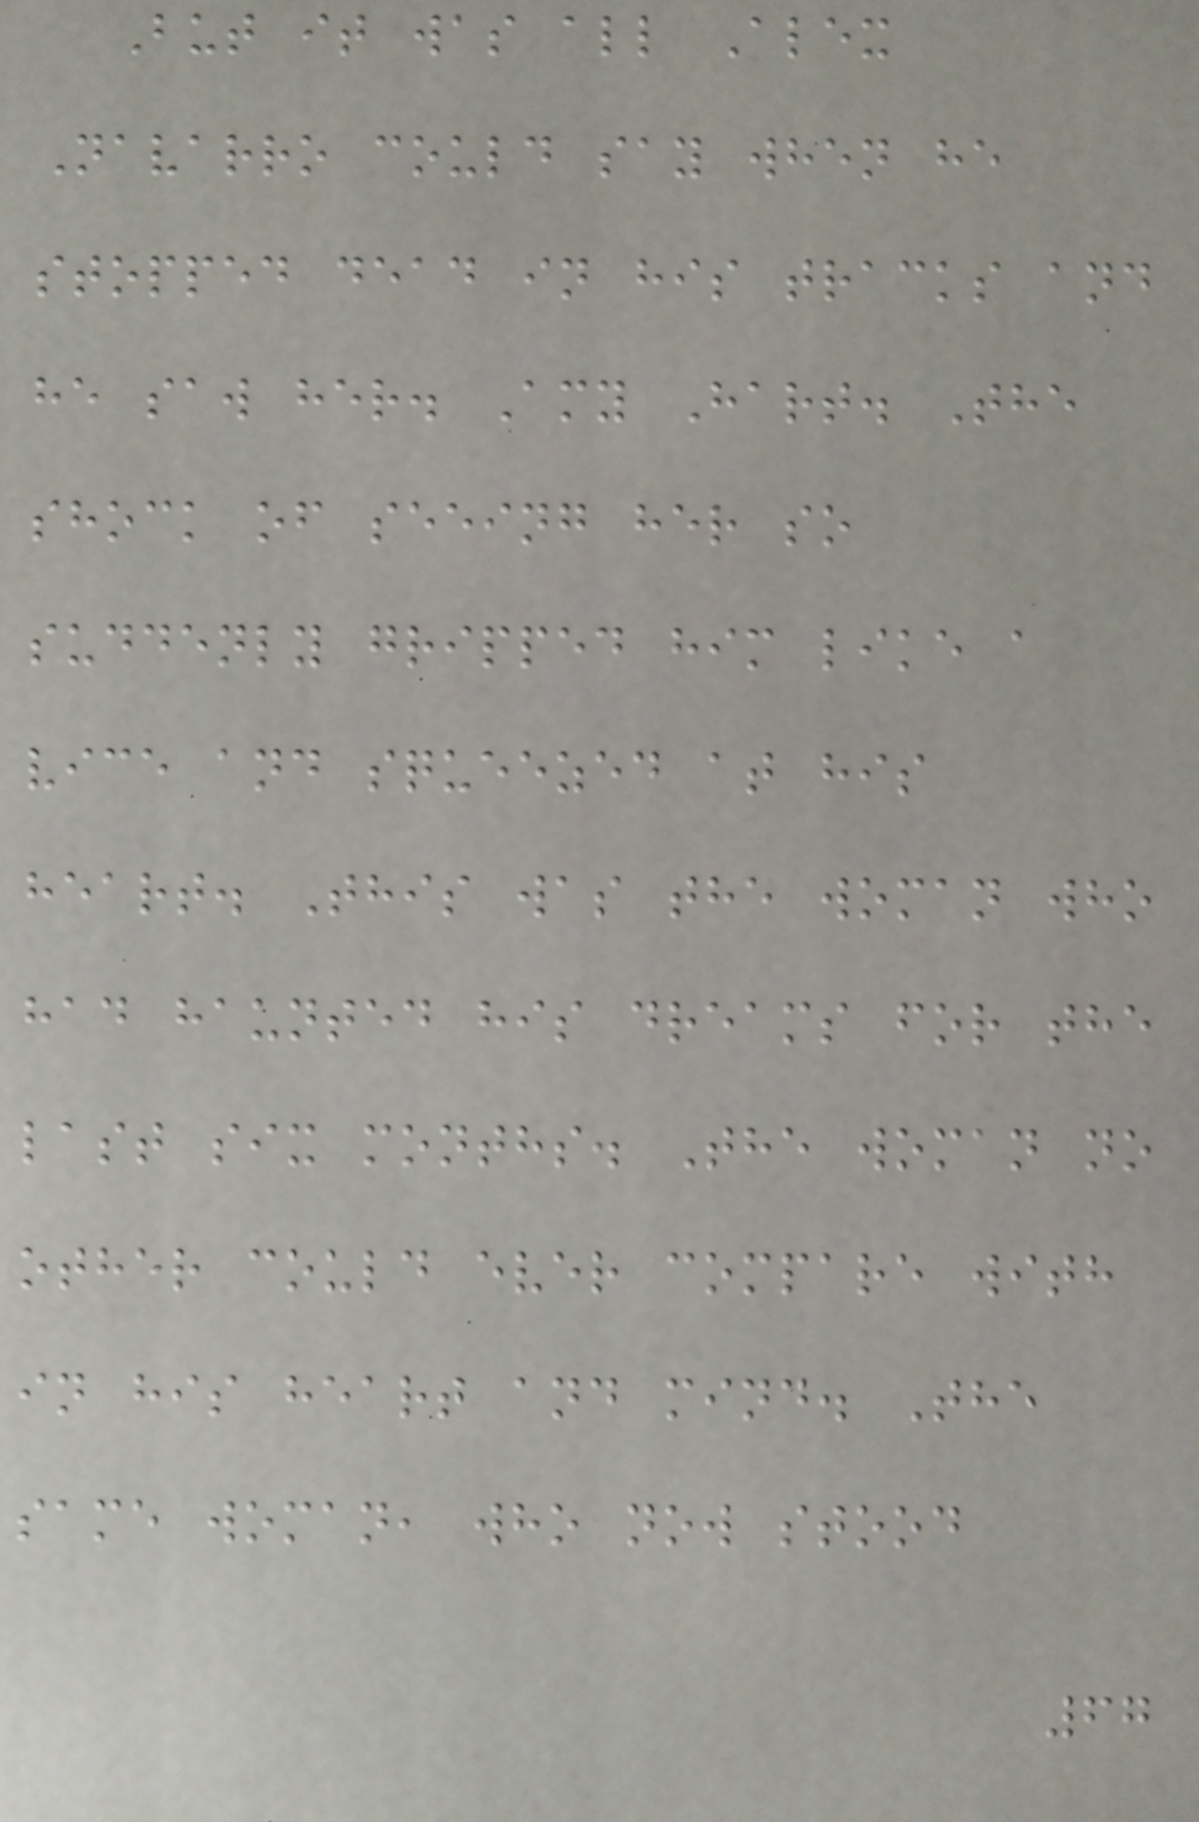But it was all Alex
Navarro could say when he
stopped dead in his tracks and
he saw her. Amy Hart. The
shock of seeing her so
suddenly gripped him like a
vice and squeezed at his
heart. This was the woman who
had haunted his dreams for the
last six months. The woman no
other could ever compare with
in his heart and mind. The
same woman, who now stood
67
